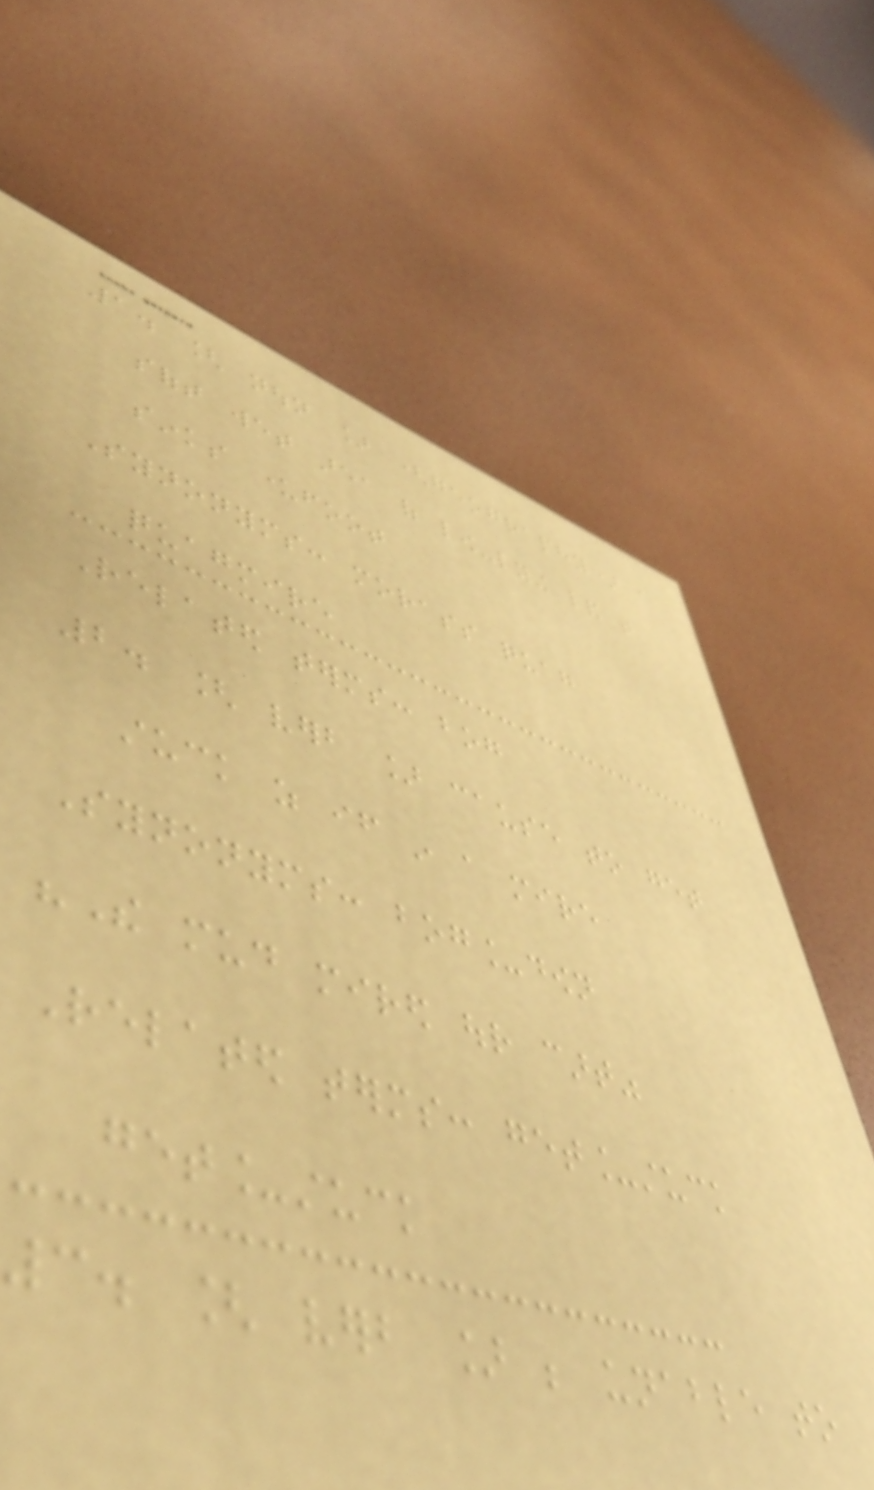1. [ noun ] (geography) a
soft wet area of low-lying land that
sinks underfoot
Synonyms: morass quag
quagmire
Related terms: bog
2. [ verb ] cause to get
stuck as if in a mire
Synonyms: bog_down
"The mud mired our cart"
Related terms: get_stuck
get_stuck
3. [ verb ] be unable to
